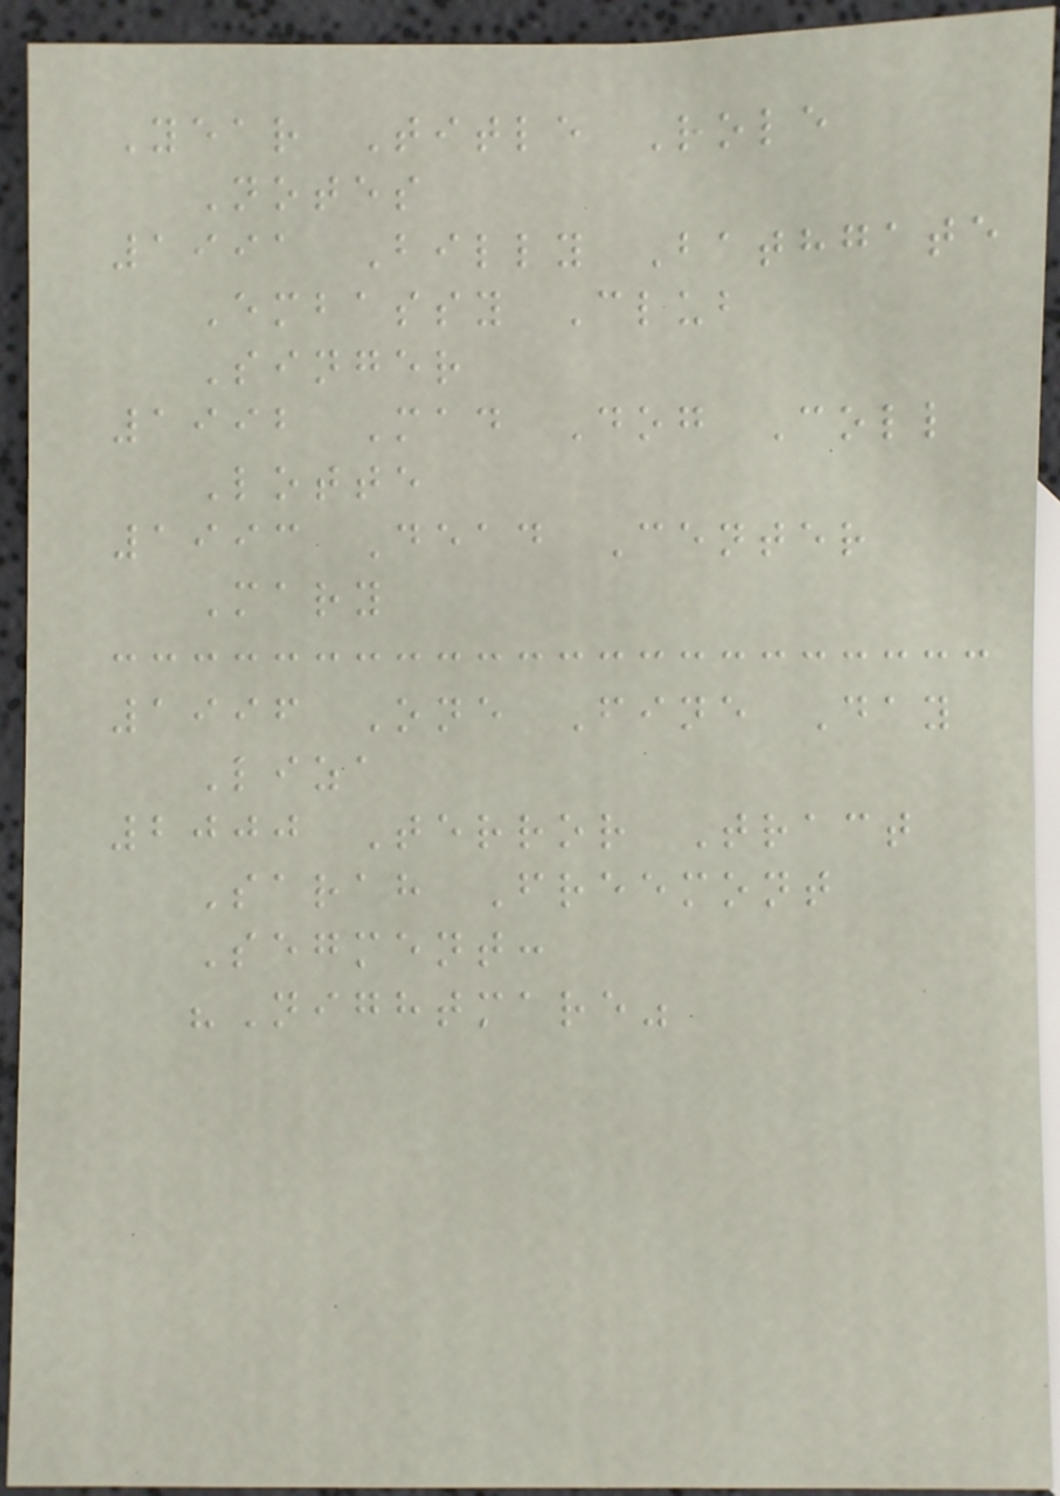Year Title Role
Notes
1991 Billy Bathgate
Embassy Club
Singer
1992 Mad Dog Coll
Lotte
1993 Dead Center
Mary
1996 One Fine Day
Liza
2000 Terror Tract
Sarah Freemont
Segment:
"Nightmare"
